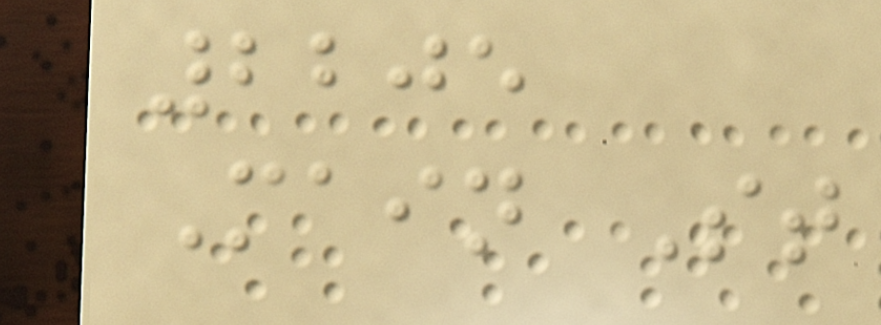2205
Main St
